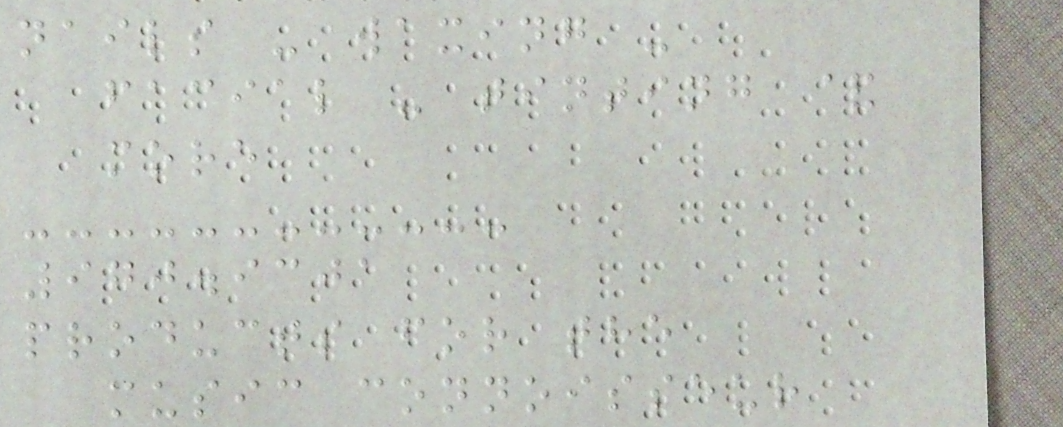nails - waxing -
facial - tinting &
more
970.9301
products for the
music connoisseur
